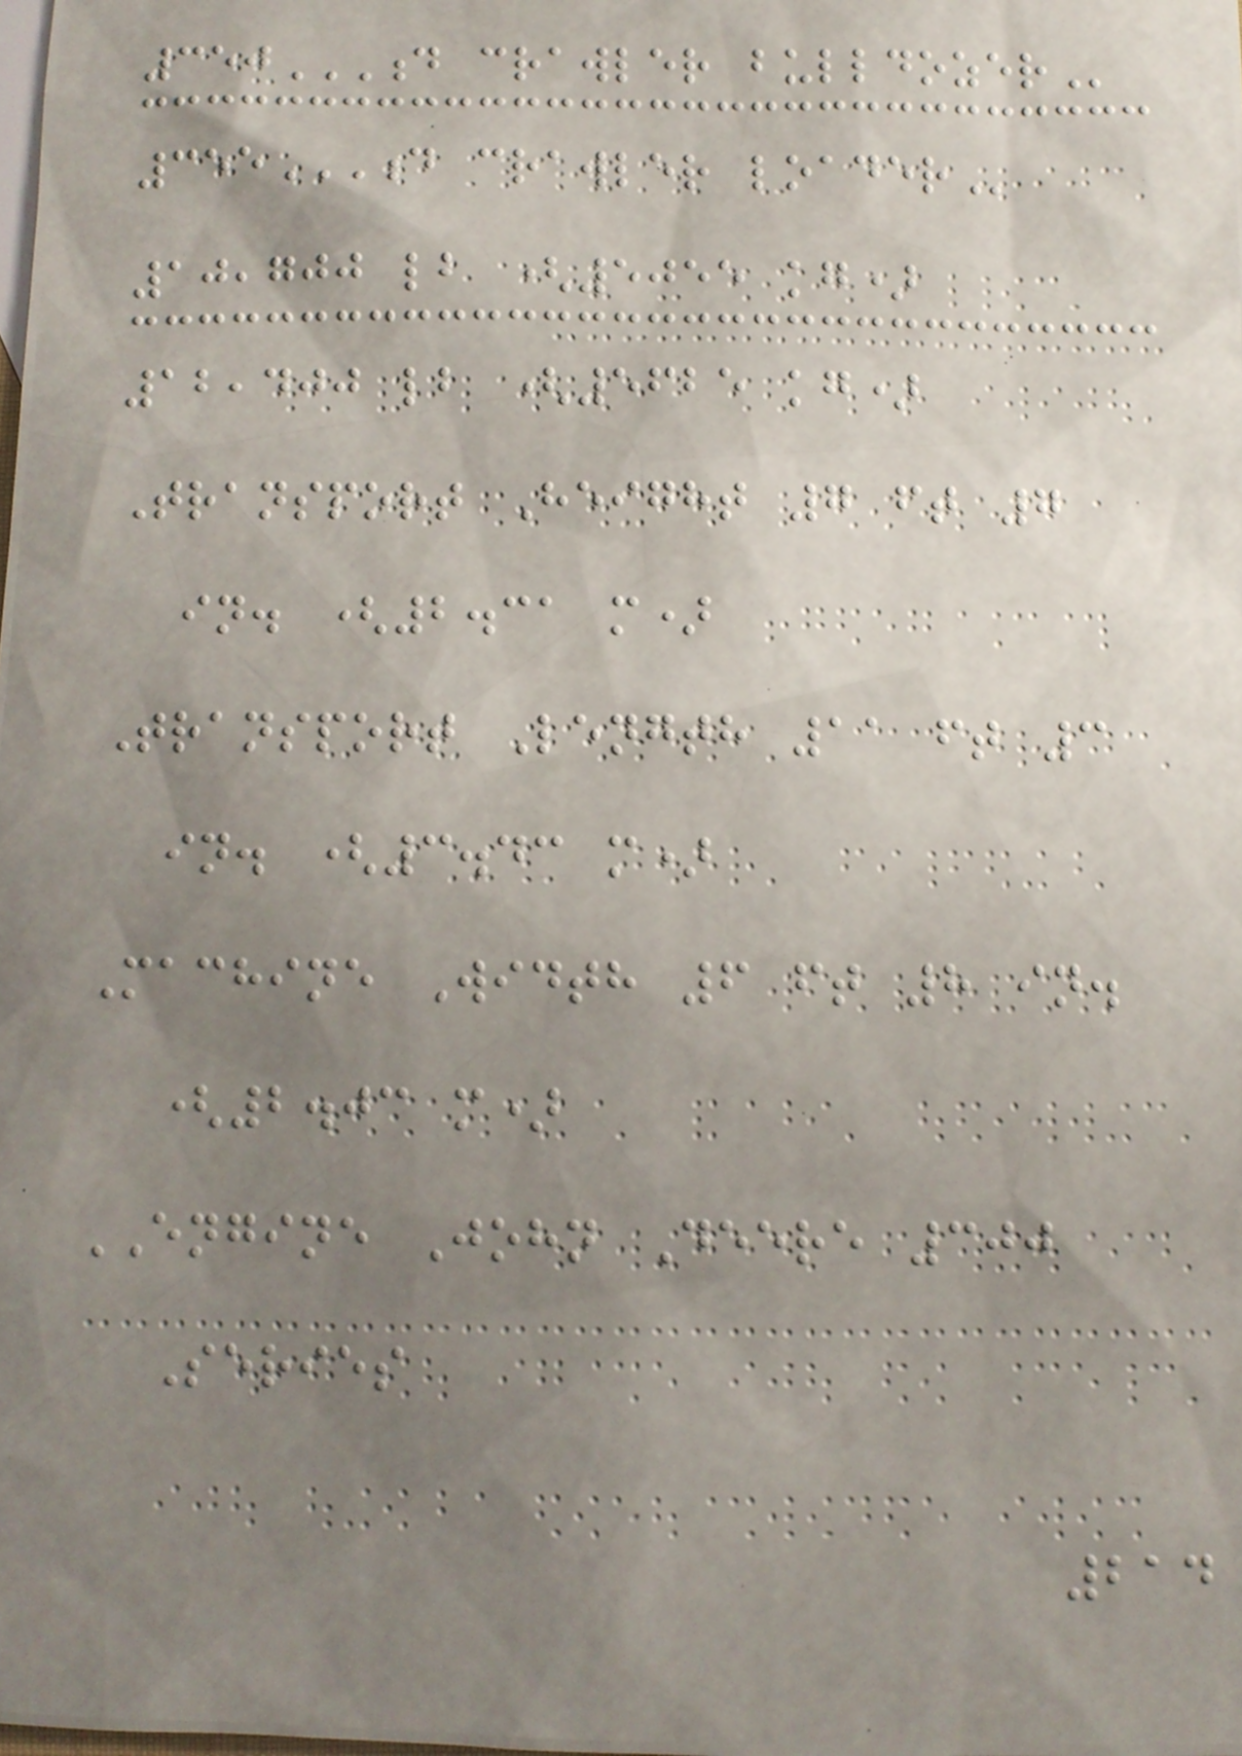350D CRAWLER BULLDOZER
355D CRAWLER LOADER
10,700 lb (5055 kg)
12,400 lb (5625 kg)
Transport Height 7 ft 7
in. (2.31 m)
Transport Length 11 ft 3
in. (3.43 m)
Machine Width 6 ft 8 in.
(2.03 m)
ENGINE John Deere 300
Series
214
